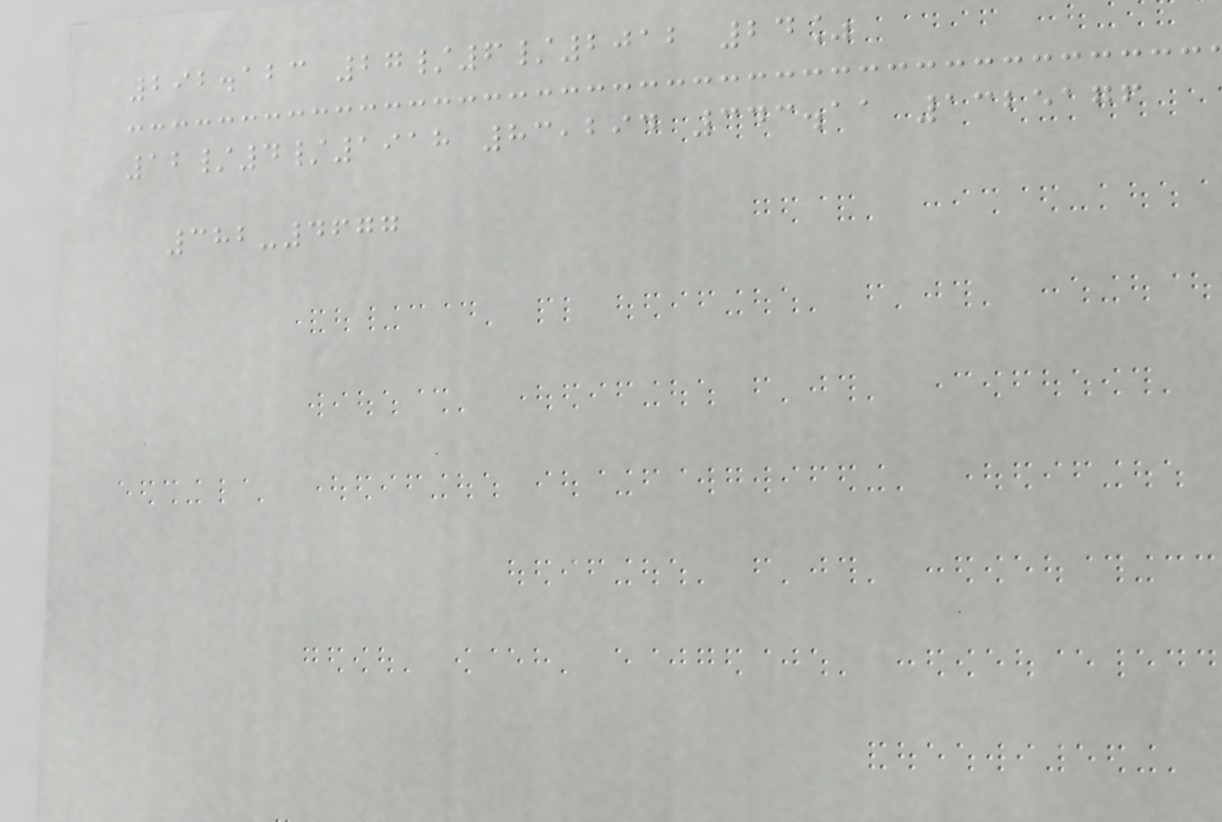292.123 27/6/2012 24%
12/4/1918 83,294 343.11 1325176
382-4677
